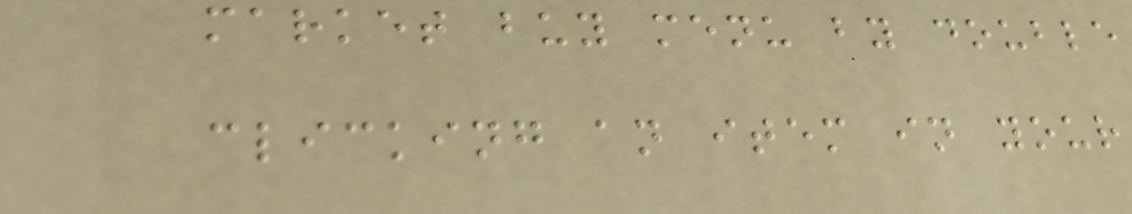market buy menu by double
clicking an item in your
